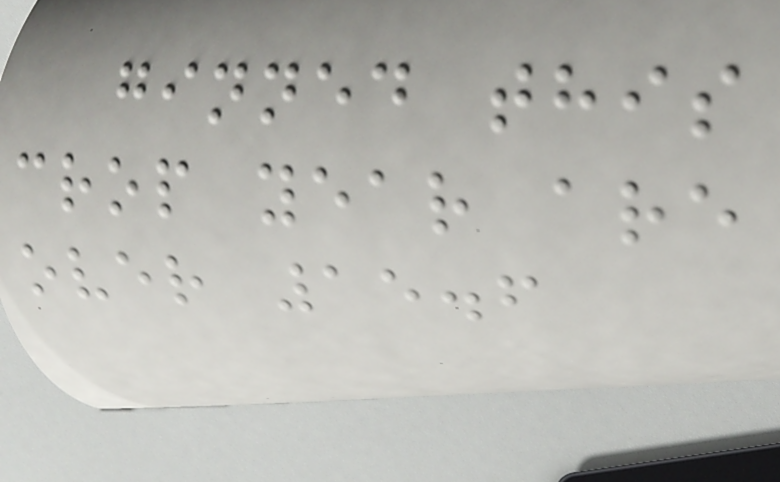ginned this
crop year are
over 15.6
